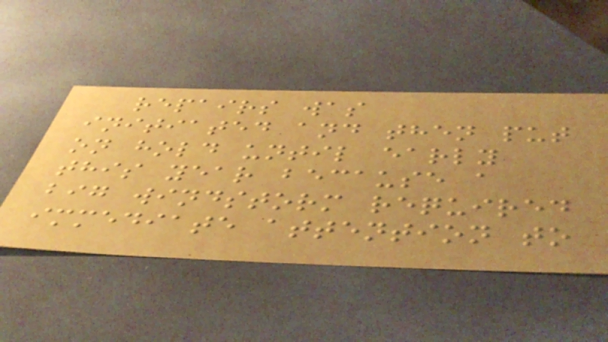repairs was
initiated and then put
on hold until early
this year because a
big windstorm required
immediate attention to
